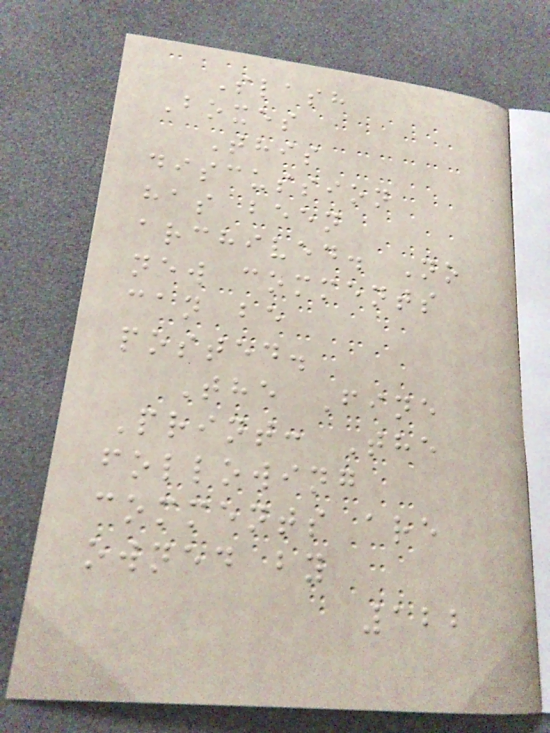Slash
Boxes
This
discussion
has been
archived. No
new comments
can be
posted.
The Fine
Print: The
following
comments are
owned by
122
